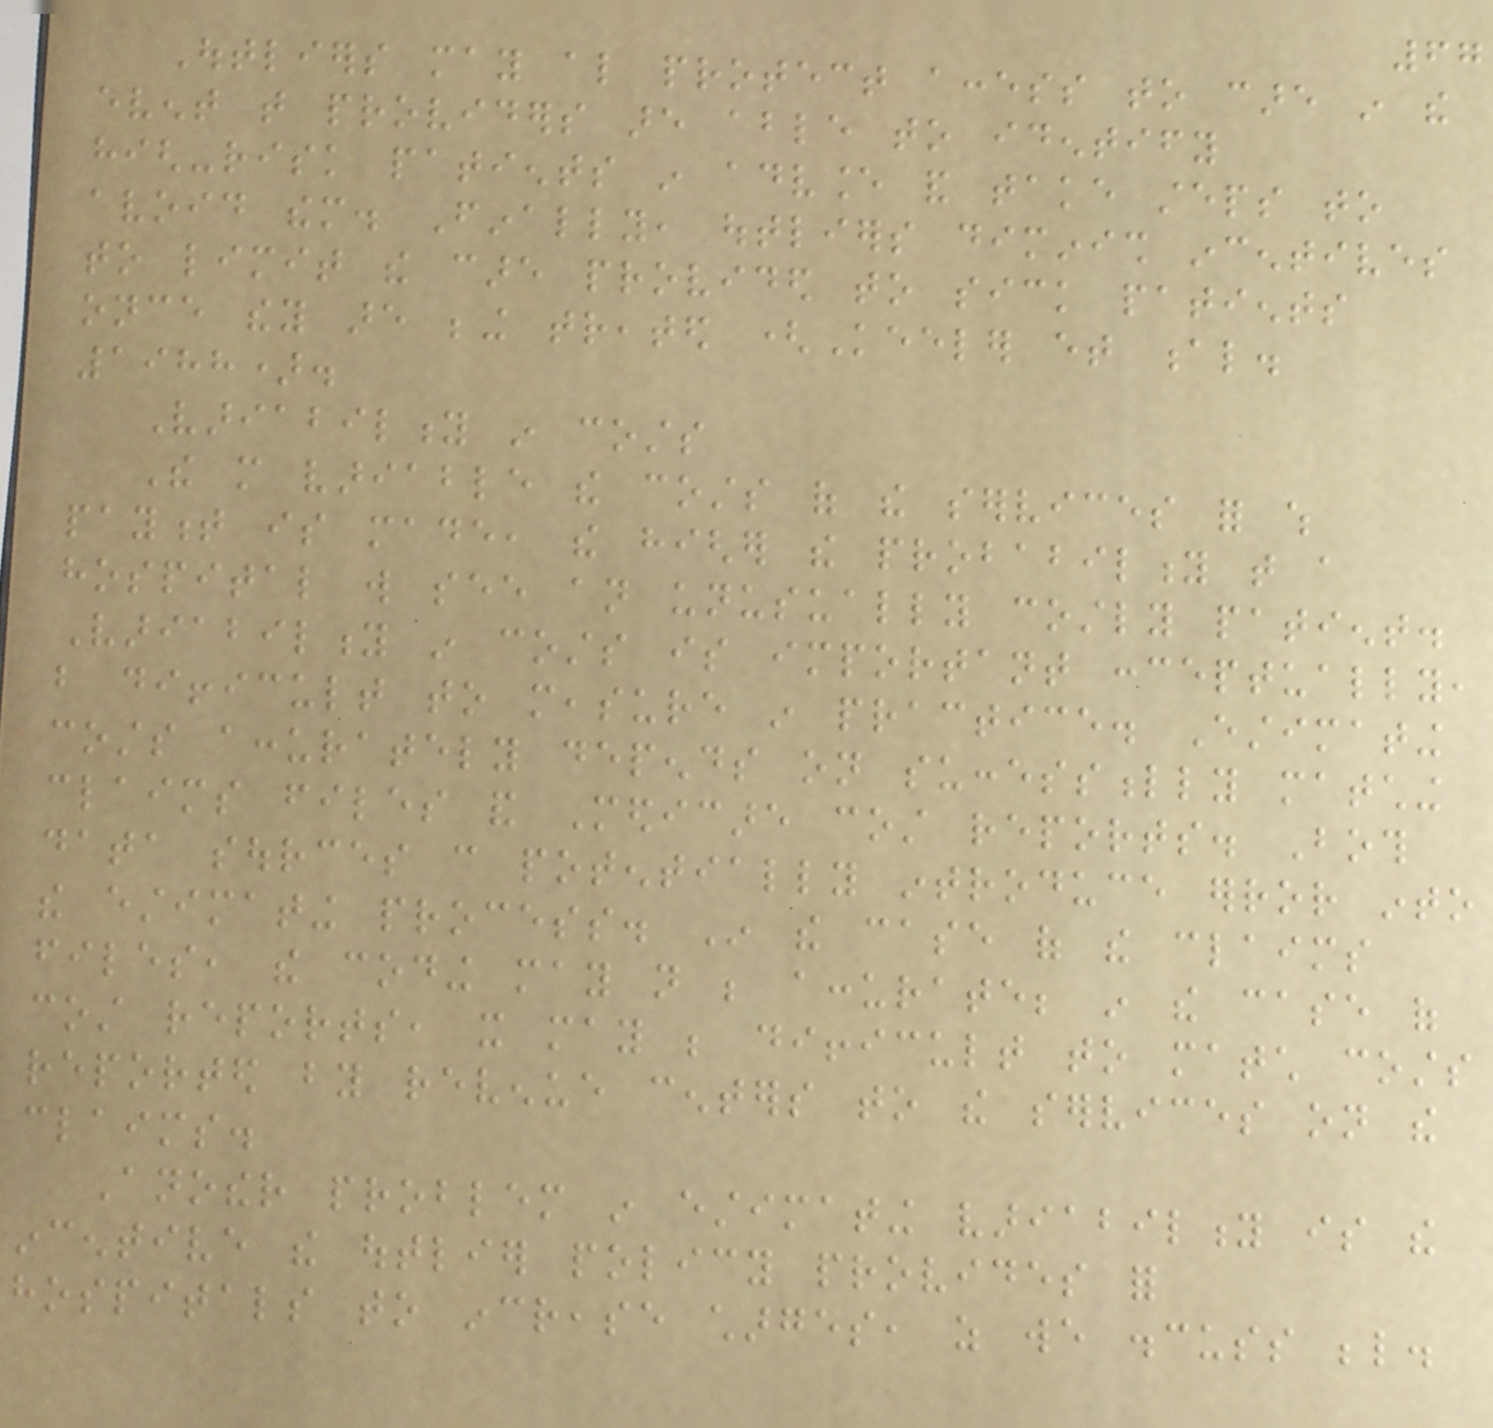67
Outliers may also protect access to care in the
event that providers are able to identify
high-risk patients in advance and take steps to
avoid them. Finally, outliers diminish incentives
to limit the care provided to sick patients
once they are being treated (Keeler et al.
1988).
Variability in costs
The more variable the costs of the services for which
payment is made, the higher the probability that a
hospital will see an unusually costly patient.
Variability in costs is important conceptually,
but difficult to measure in practice. Estimating
costs accurately depends on successfully matching
claims files and Medicare cost reports. Both
data sources can potentially introduce error into
the estimating process. In the case of the claims
files, the coding may not be accurate; in the case of
cost reports, it may be difficult to match costs
reported by revenue centers to the services on the
claims.
Another problem in estimating variability is the
incentive the outlier policy provides for
hospitals to increase charges, as we discuss below.
